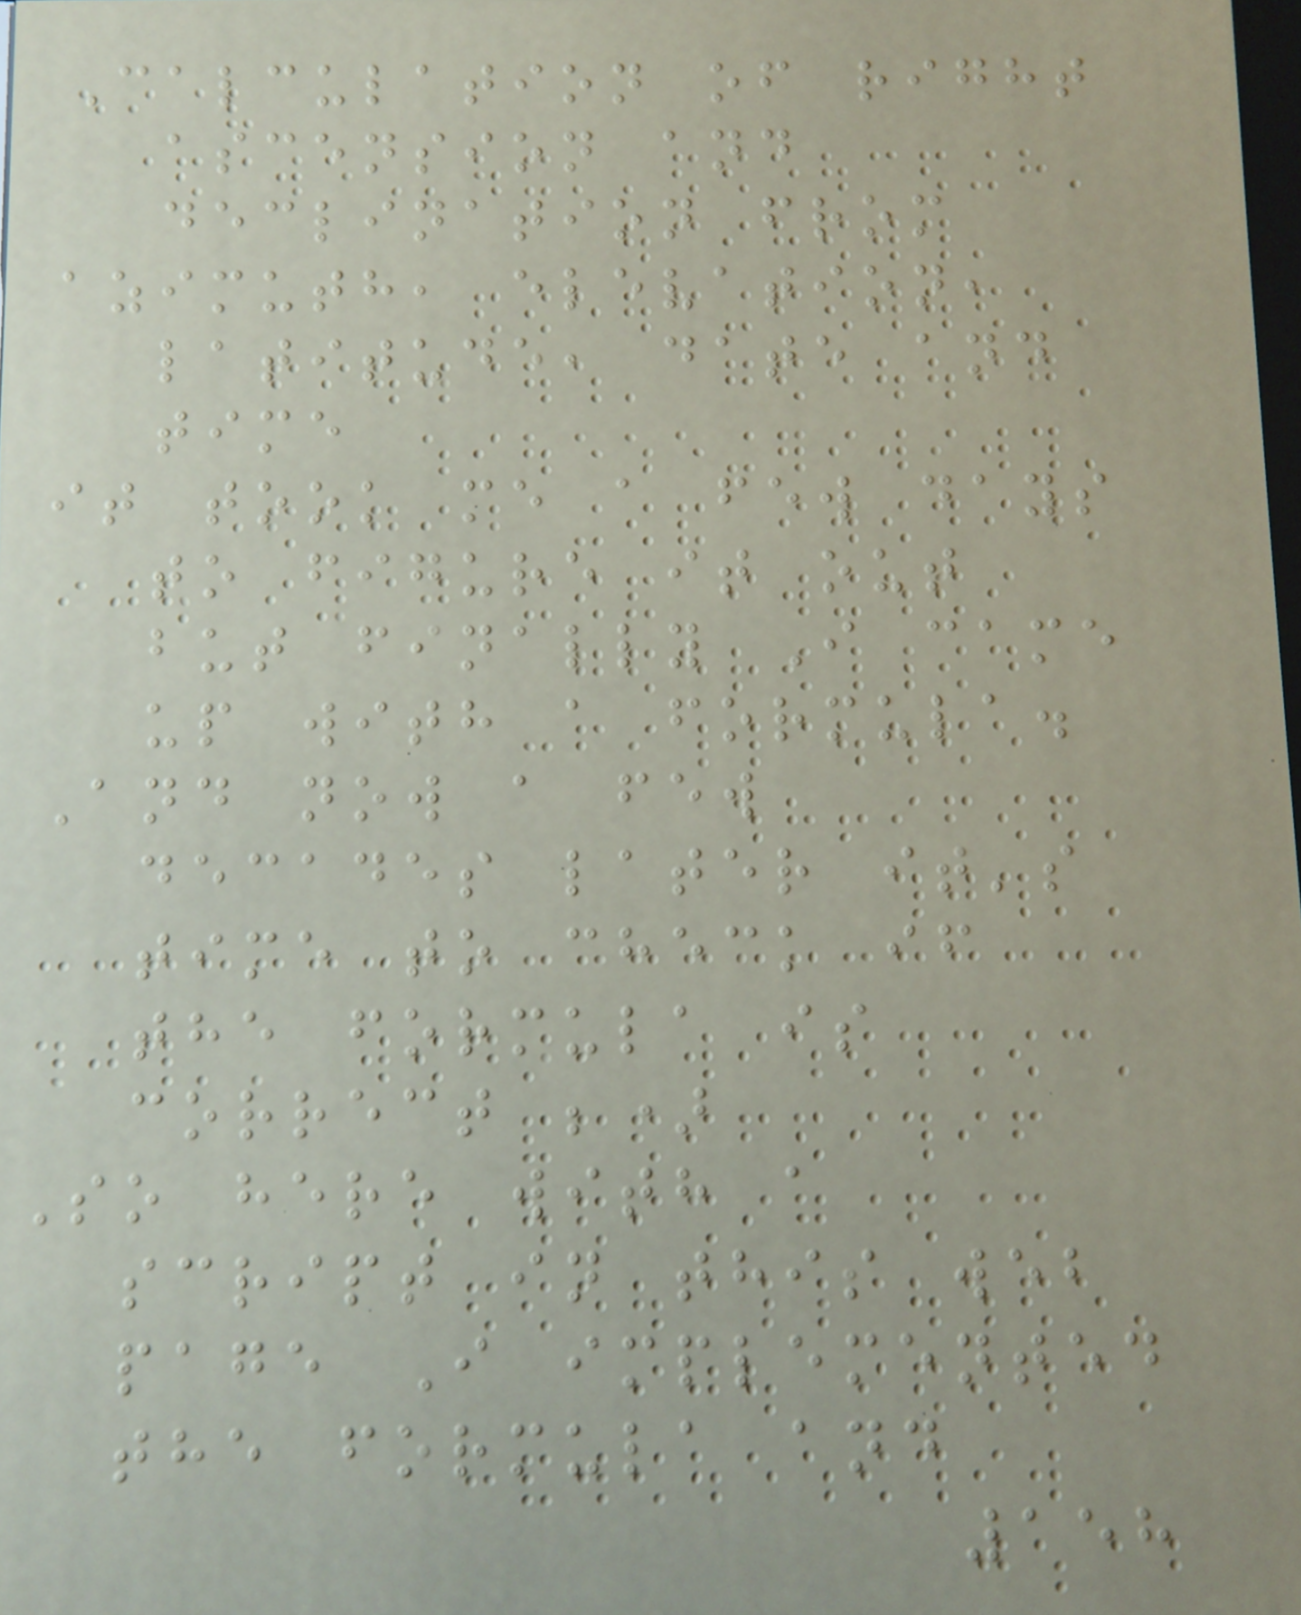Calculation of right
ascension and
declination from
azimuth, elevation,
latitude, date and
time
it took me a few days
to figure it out
but finally I came
up with a formula.
And now a few
decades later it's
time to check if
the formula is
correct ;)
So here with a
script in this web
page I implemented
the formula and
158
